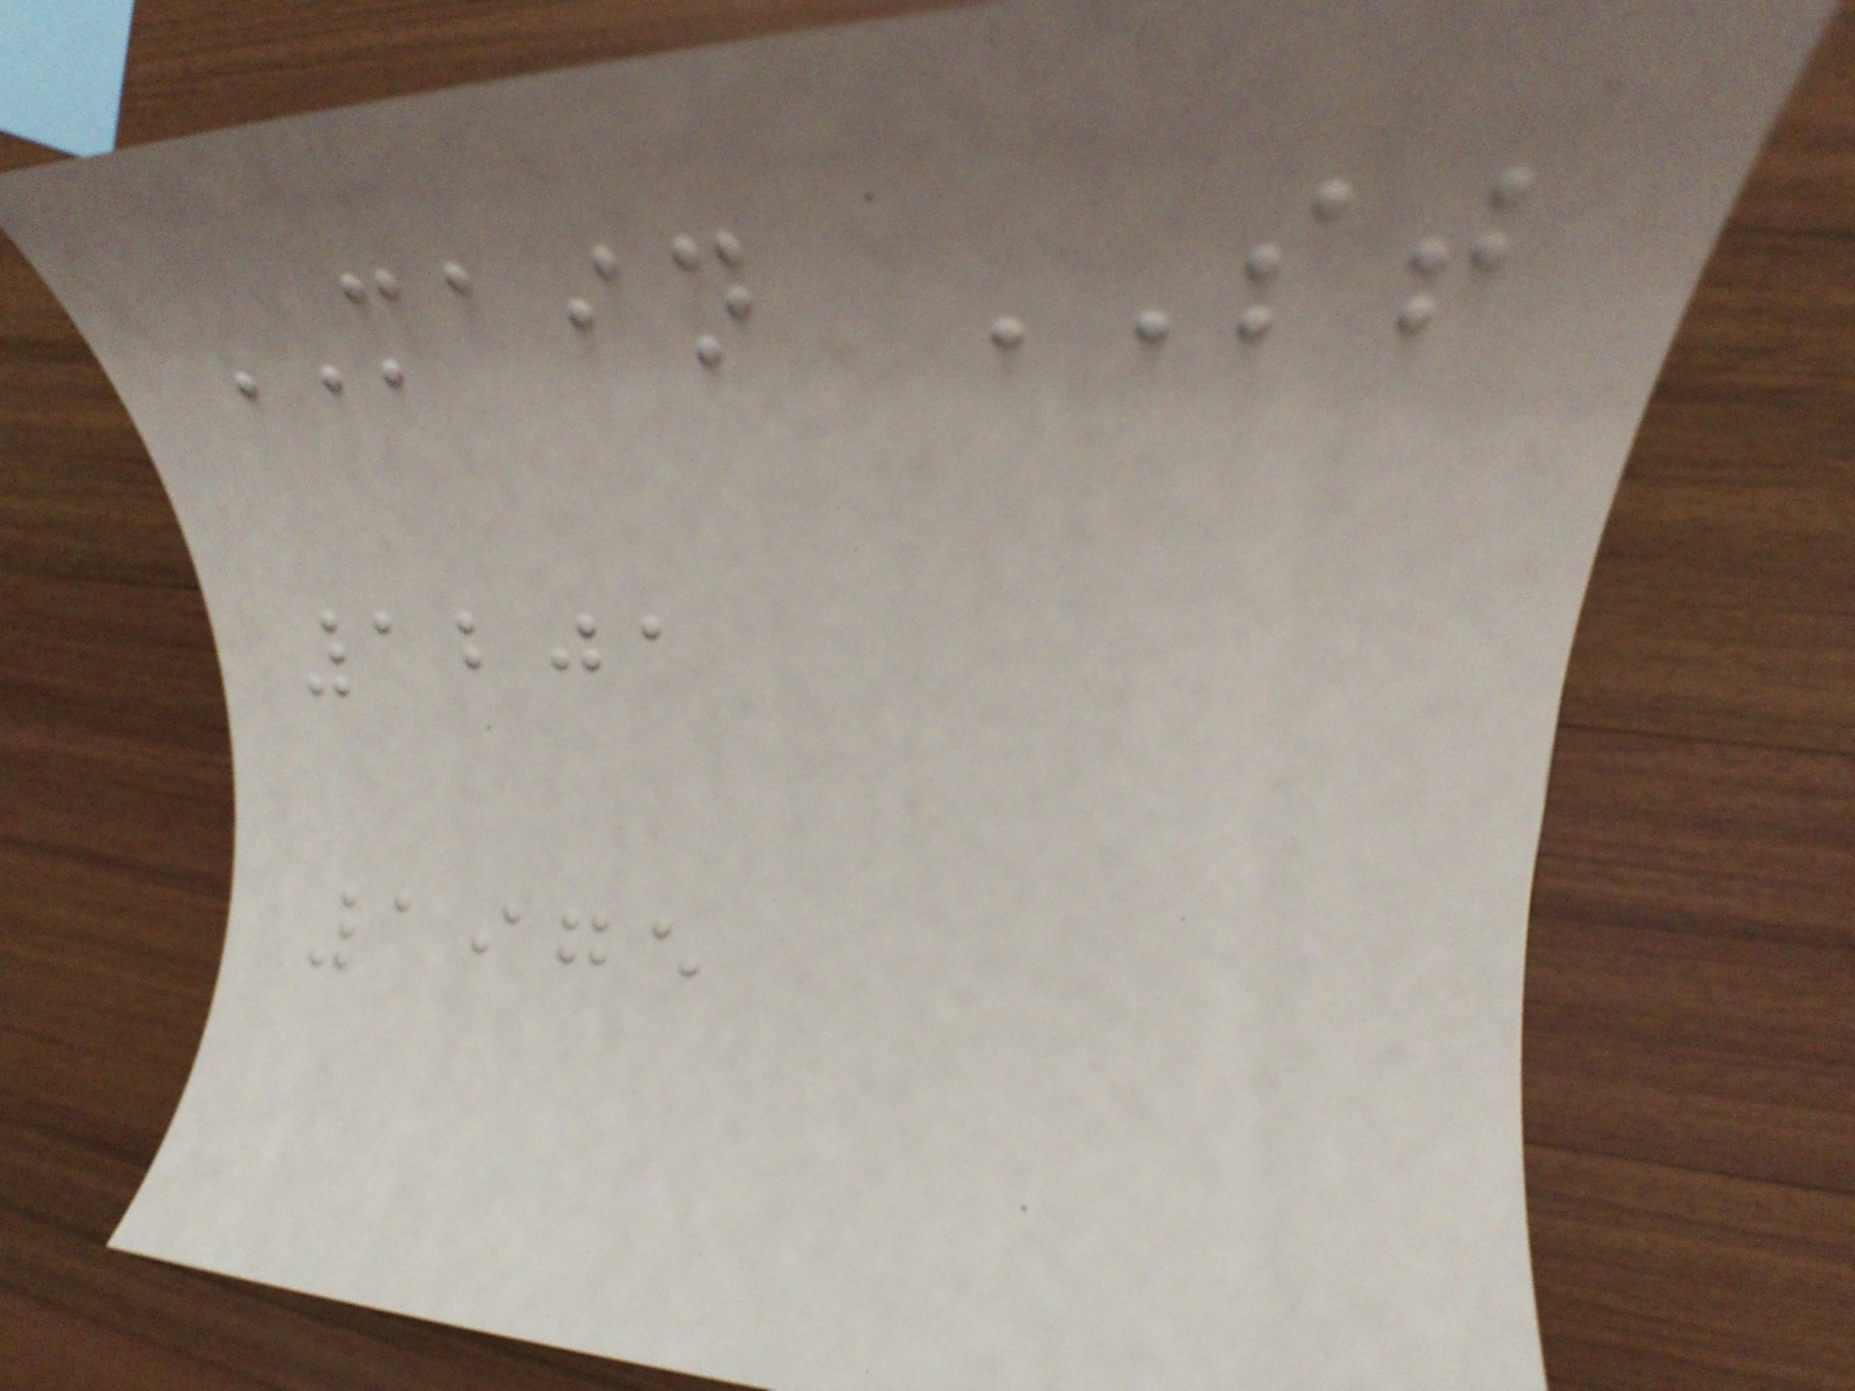MAIN ST
1201
1975
